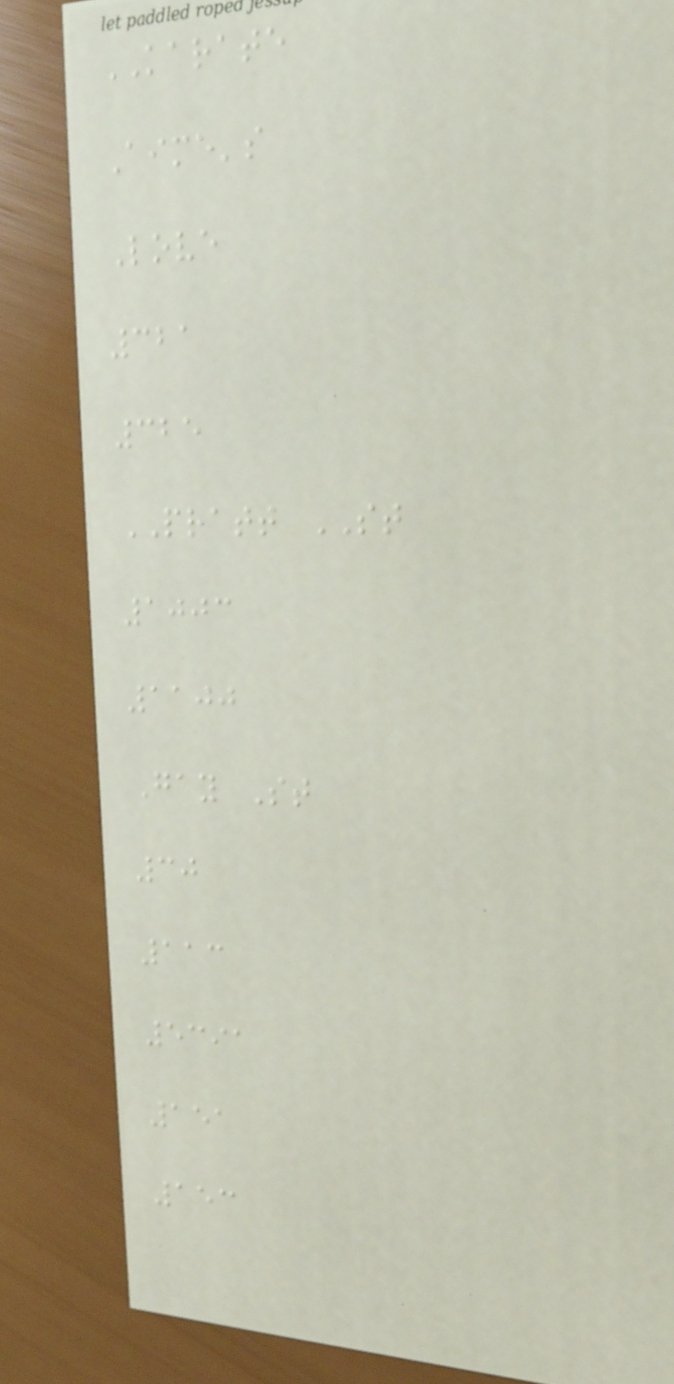KARATE
Aime's
Love
321
325
PRATT ST
1003
1100
Gay St
30
113
5391
151
153
